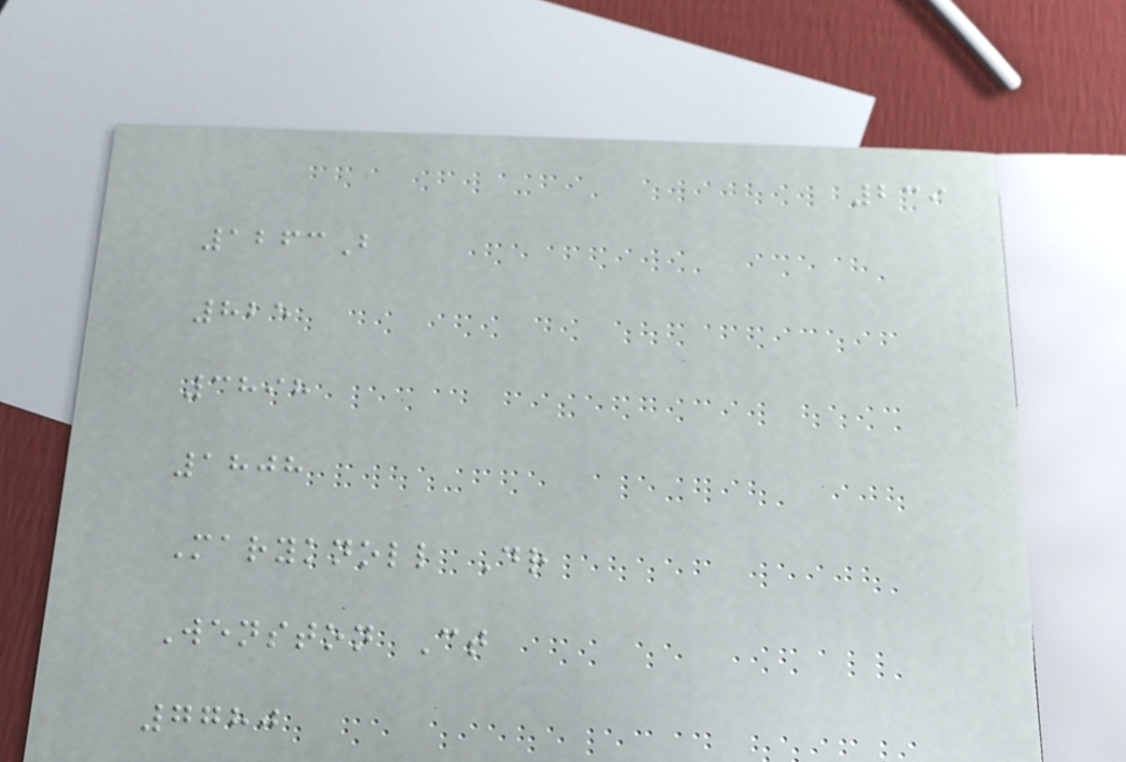239
1263B
825
3898
1808
Maryknoll Dr
Wenston Ct
7780
